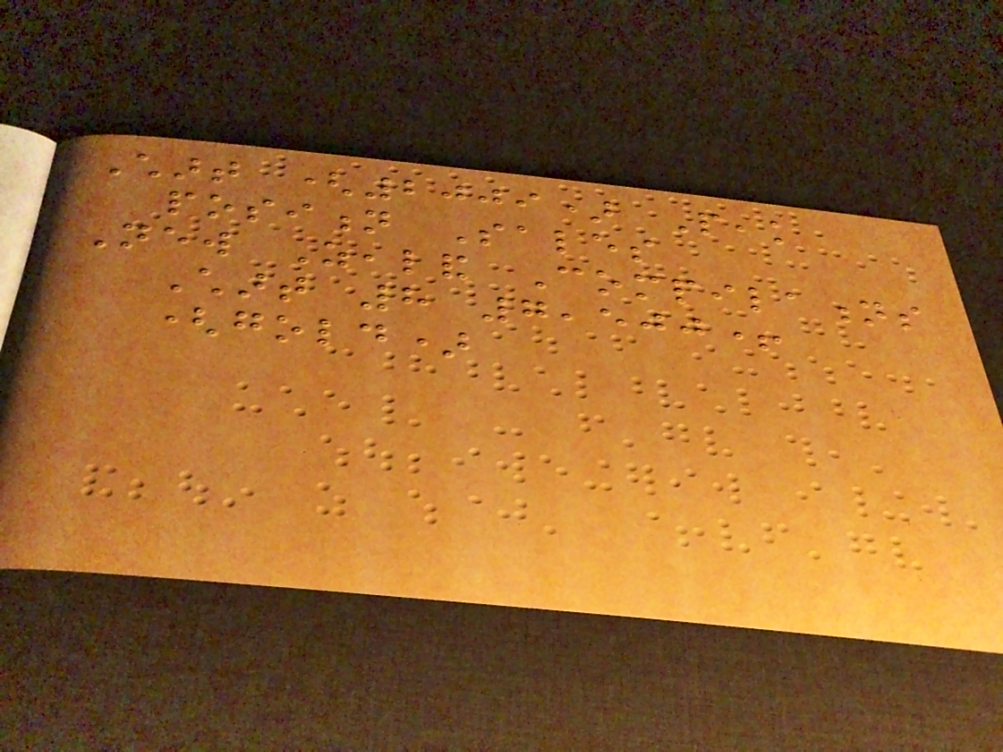Chart (2009) Peak
position Sales
New Zealand Compilations
Chart 8 7,500+
(gold)
